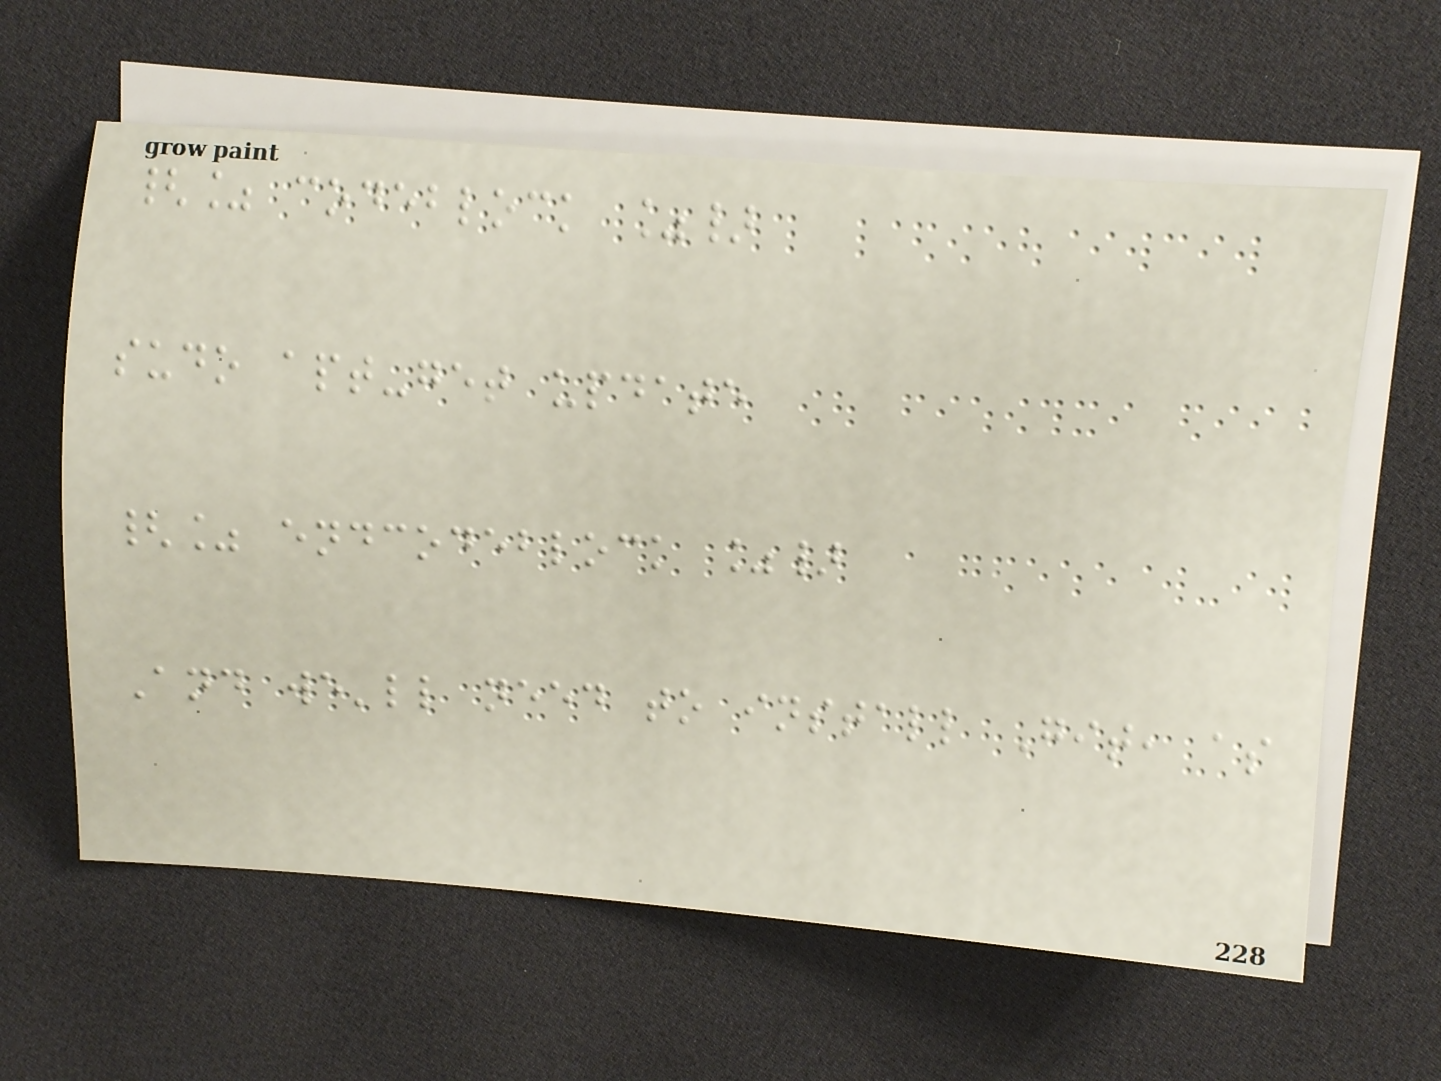{% codeblock %}
sudo apt-get update
{% endcodeblock %}
And we'll need to install Git, as
